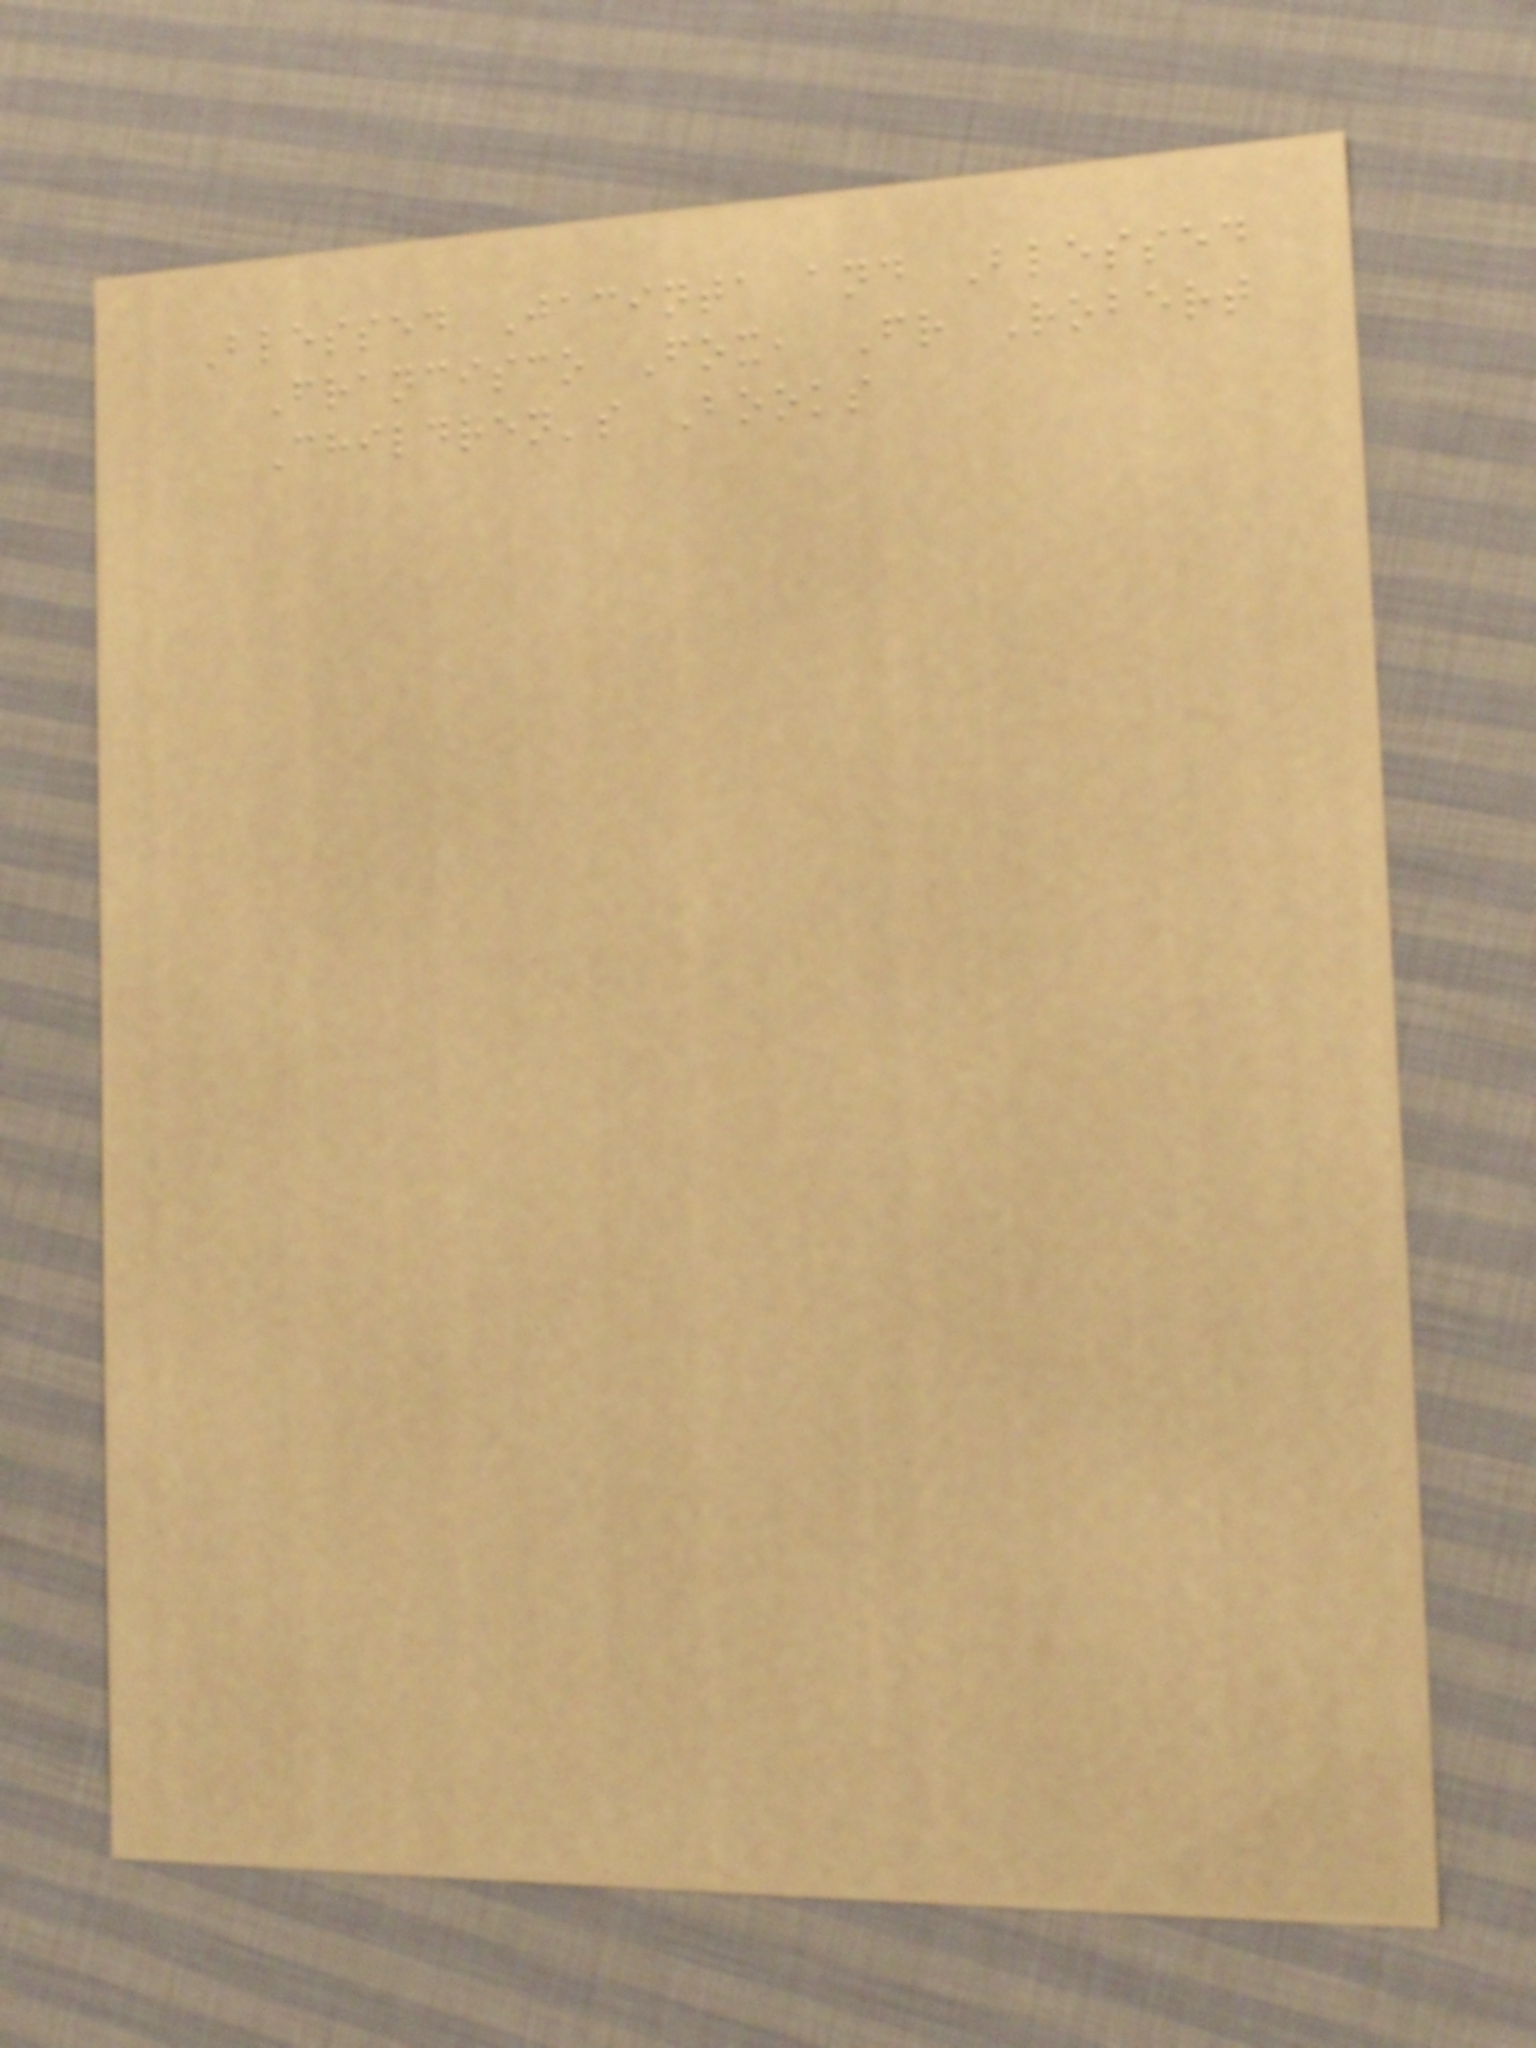Blessed Jacinta and Blessed
Francisco Fox, Fr Robert
Children's Books
